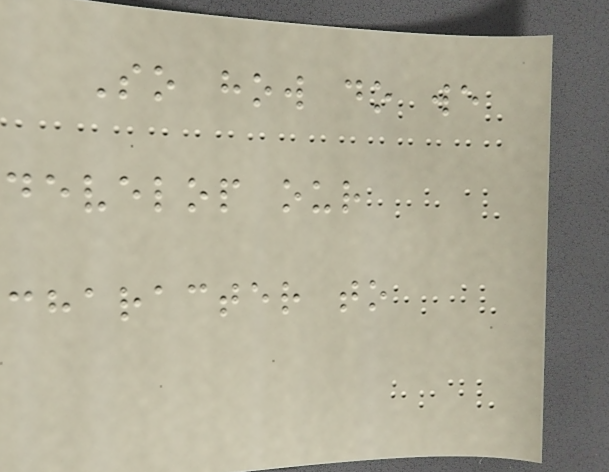So how do we
develop our
character to
